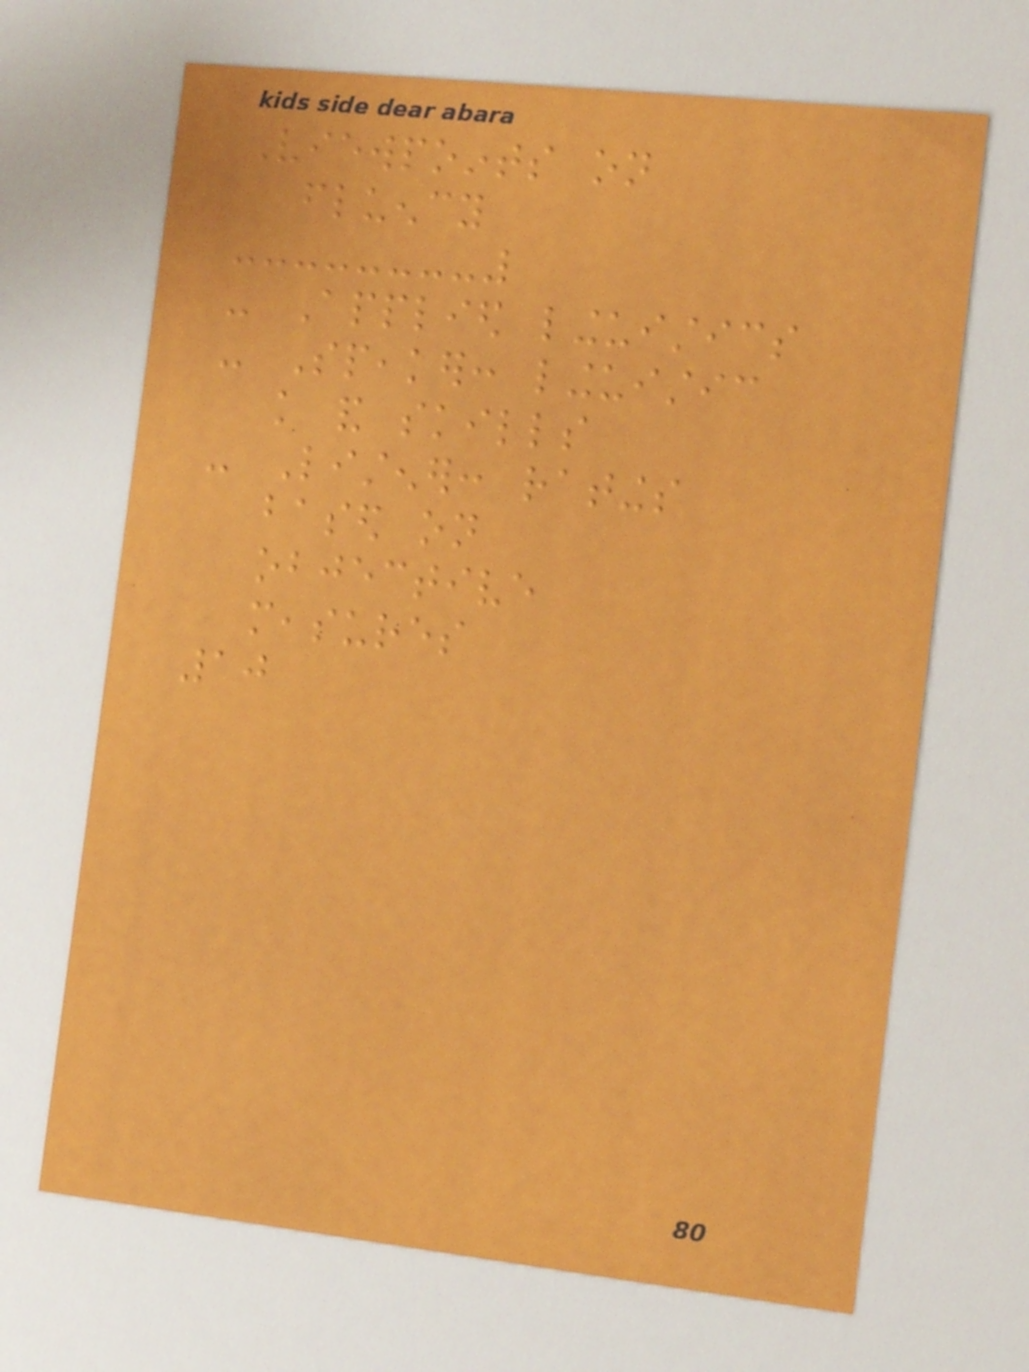Viewpoints on
fluency
- Applied linguistics
- Speaker: linguistic
knowledge and skills
- Listener: ratings
based on
objective
measures
10
